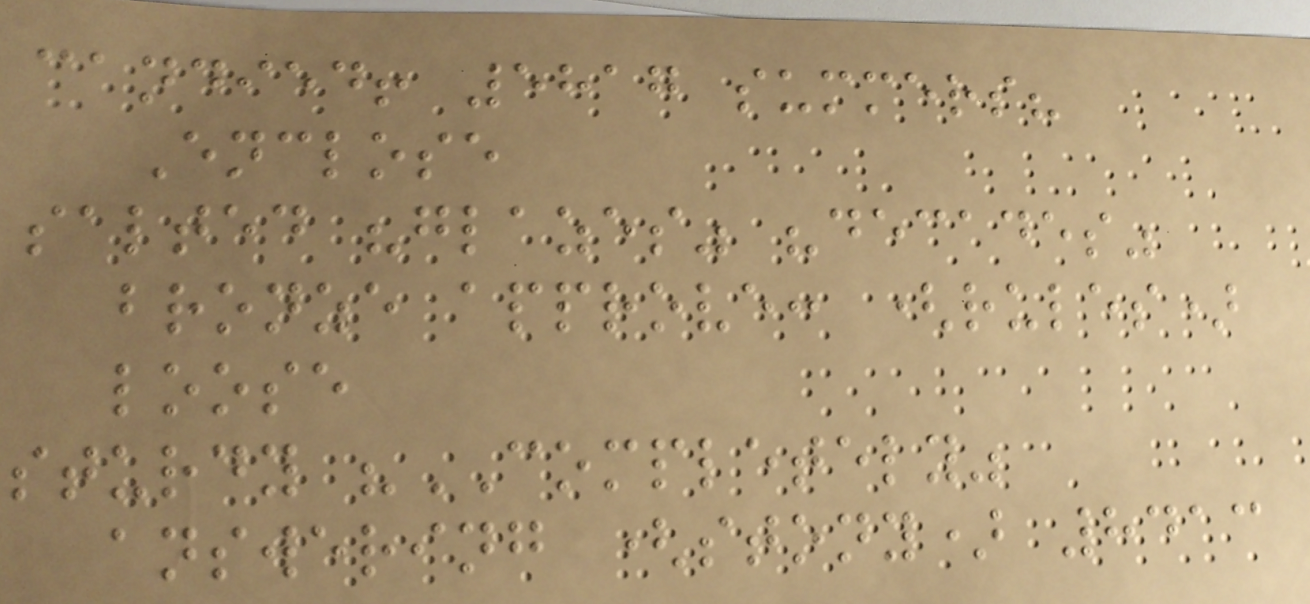candied! 5817 summers?
Enclose
salted "glazes" "decades"
bronze approve: (rules)
loose
sturdy "COMPLETELY"
answering (stony) 8413
